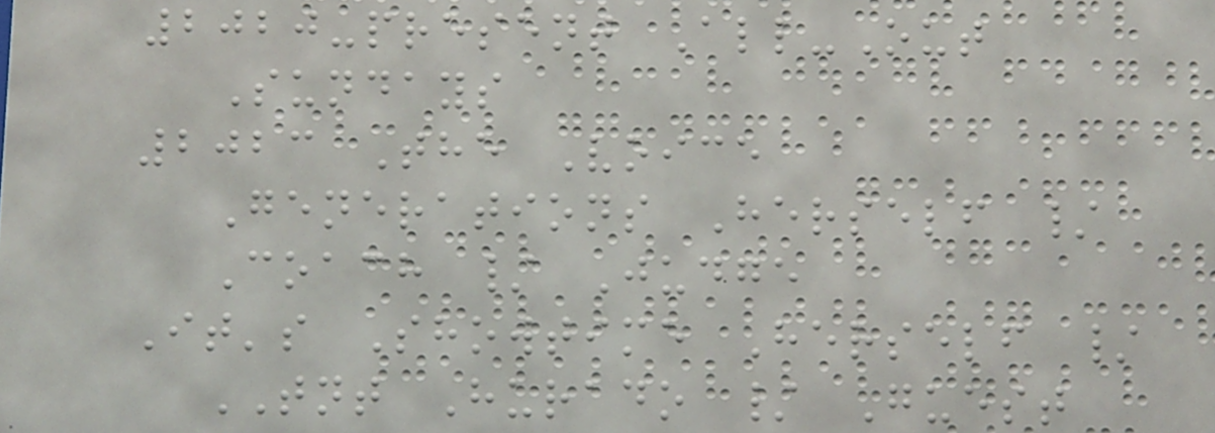2020-present All-Out
Sundays
2023 The Voice
Generations Herself /
Coach / Judge
It's Showtime Herself /
TNT Hurado / Guest
